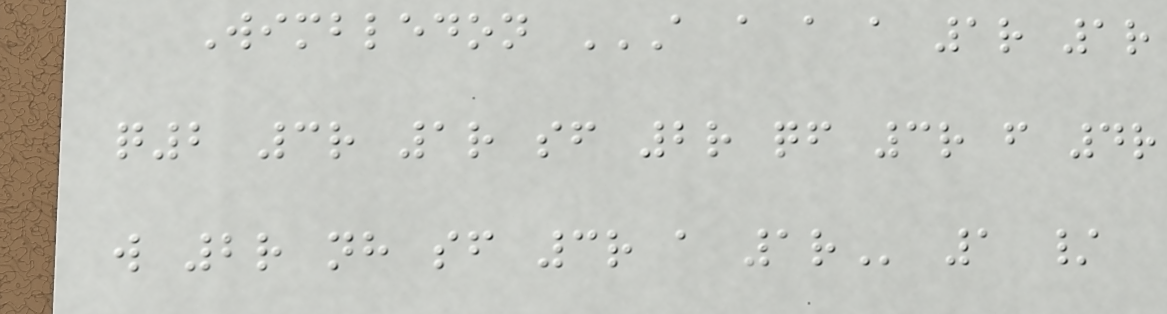Wimbledon A A A A 1R 1R
Q2 3R 1R SF 2R QF 3R F 4R
W 2R NH SF 3R A 1R 1 /
